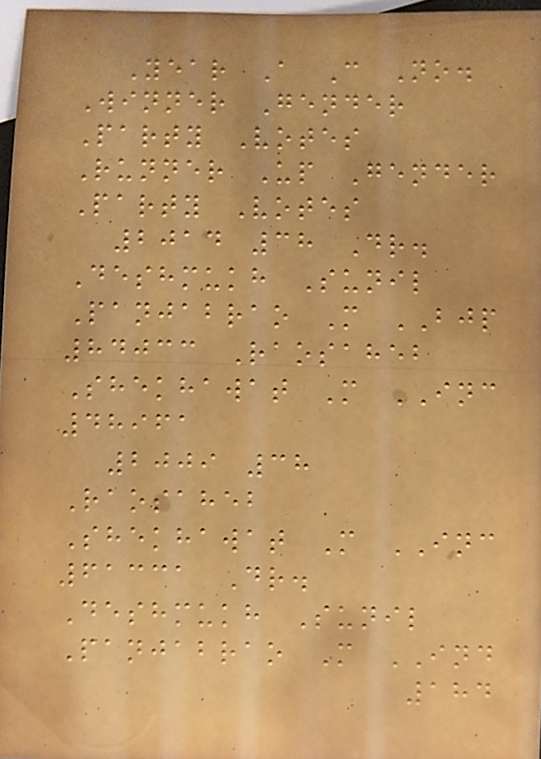Year A C No.
Winner Gender
Party Votes
Runner Up Gender
Party Votes
2014 38 Dr.
Deshmukh Sunil
Panjabrao M BJP
84033 Raosaheb
Shekhawat M INC
48961
2009 38
Raosaheb
Shekhawat M INC
61331 Dr.
Deshmukh Sunil
Panjabrao M IND
184
